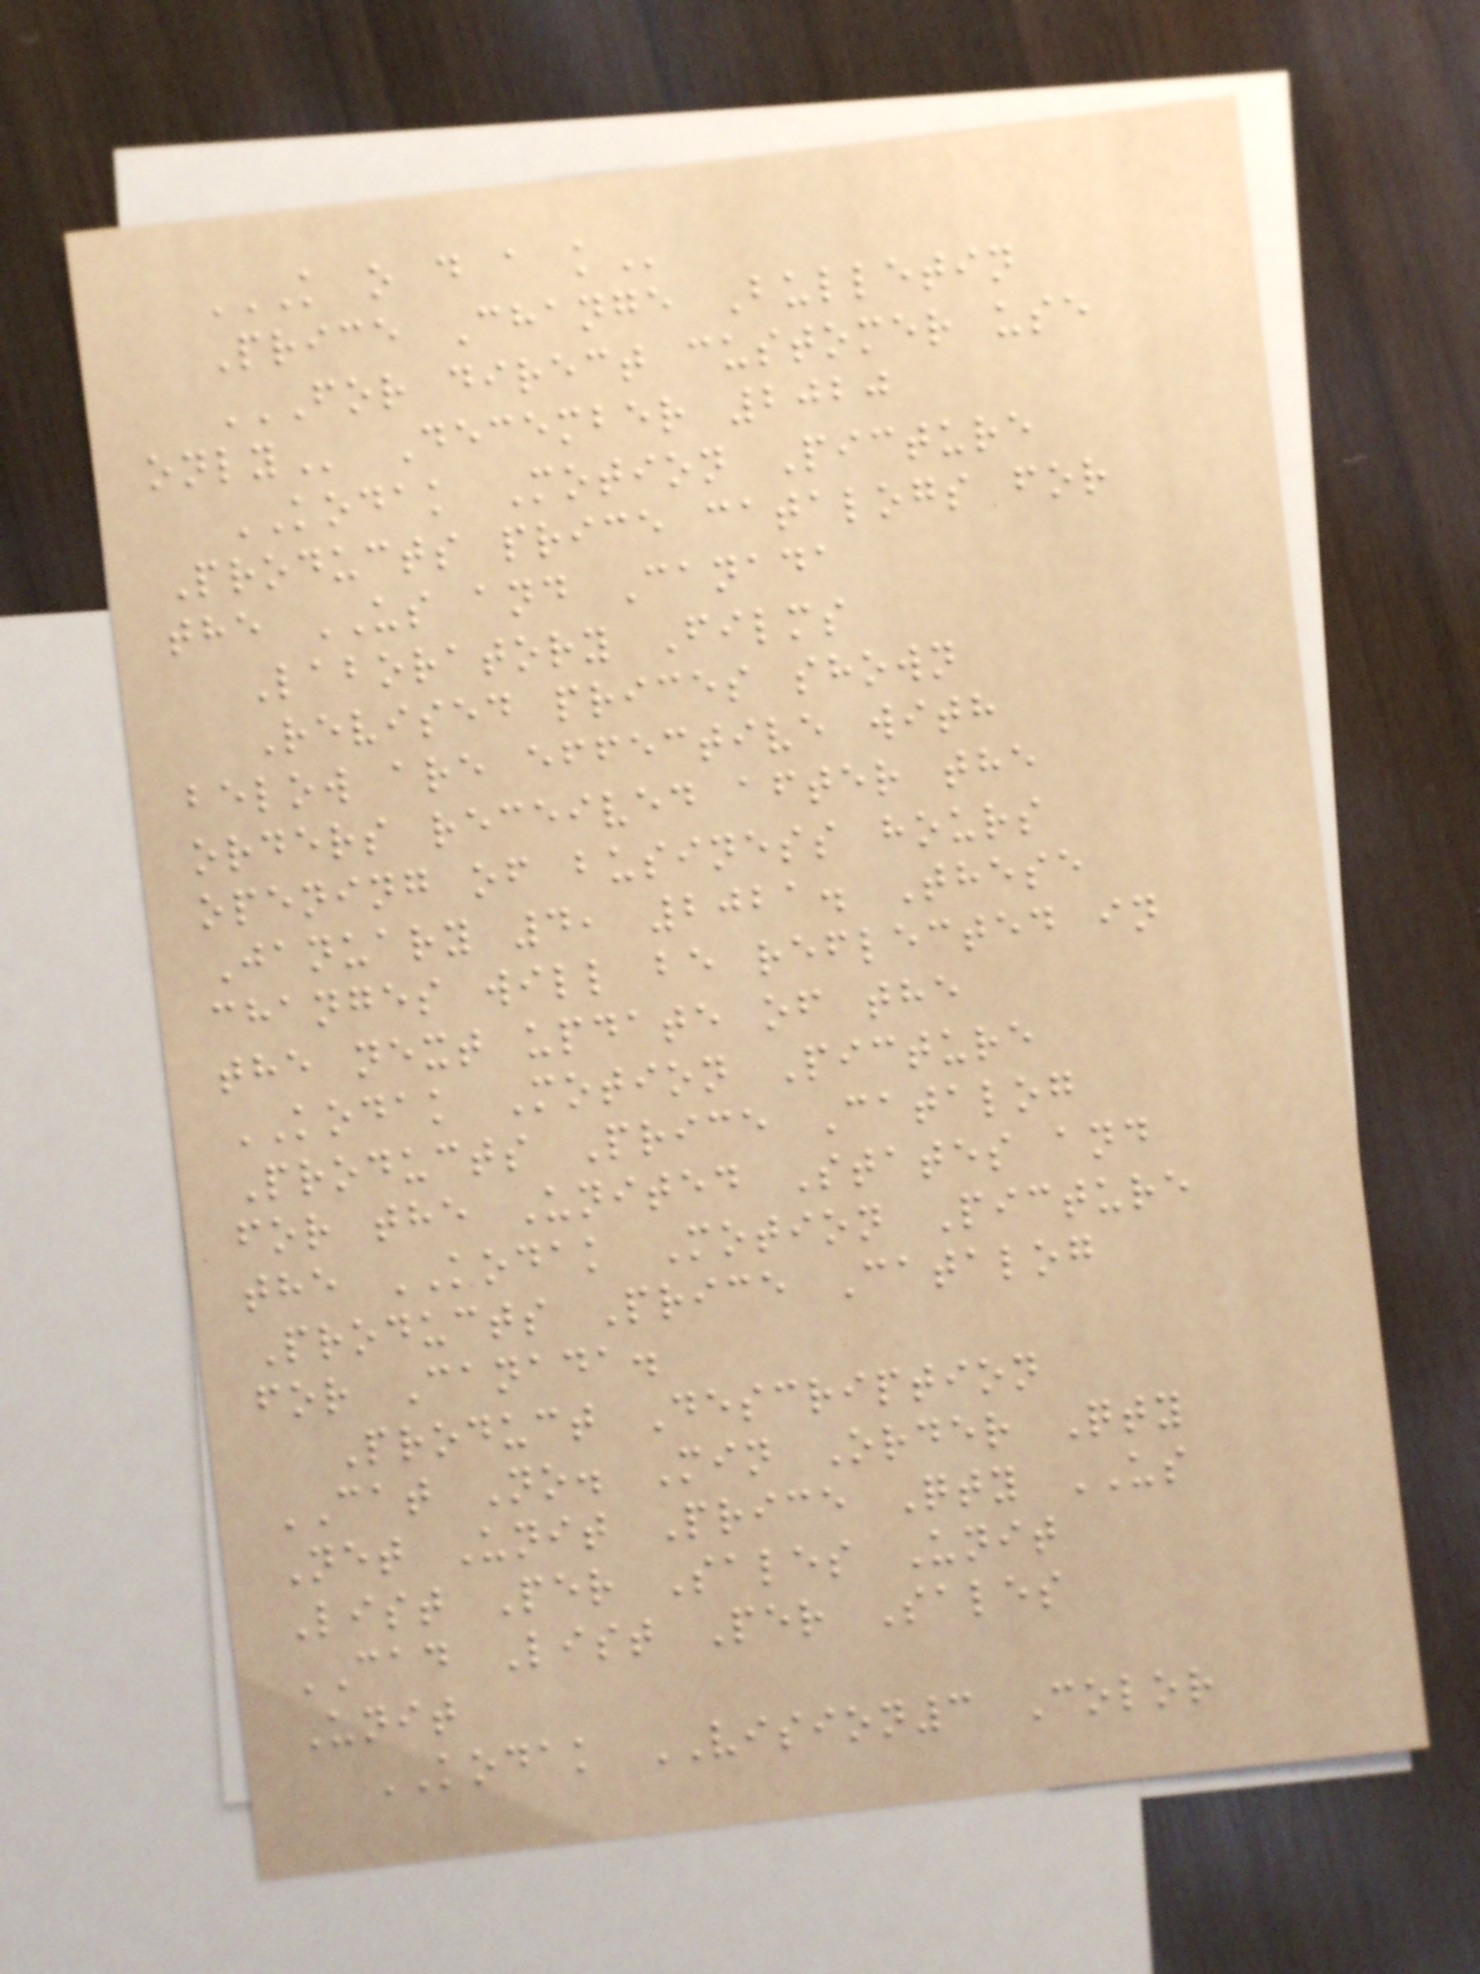K O D A K
Price Change Bulletin
FOR DIRECT CUSTOMER USE
ONLY December 2020
KODAK Motion Picture
Products price catalogs for
the US and Canada
Laboratory Films
Revised prices shown
below are effective with
orders received after the
opening of business hours
January 4, 2021. These
changes will be reflected in
the next update of the
KODAK Motion Picture
Products Price Catalog
for the United States and
the KODAK Motion Picture
Products Price Catalog
for Canada.
Product Description
CAT No. Min Order Qty
Net Unit Price Qty US
List Per Sales Unit
CAD List Per Sales
Unit
KODAK VISION3 Color
